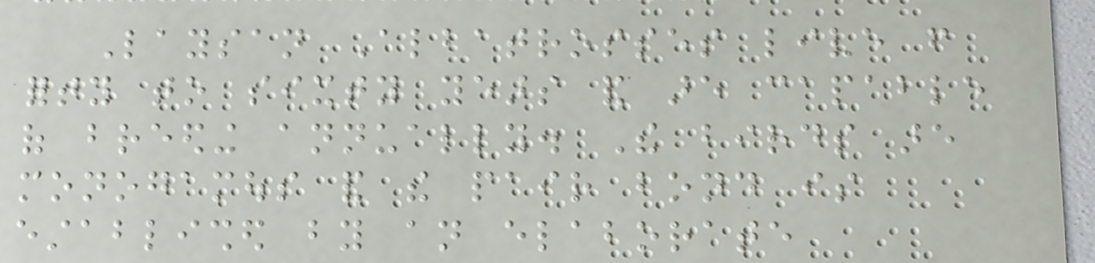Laysan Albatrosses live from
forty to sixty years and are capable
of breeding annually. The birds are
monogamous and the pair bond is
established by an elaborate
